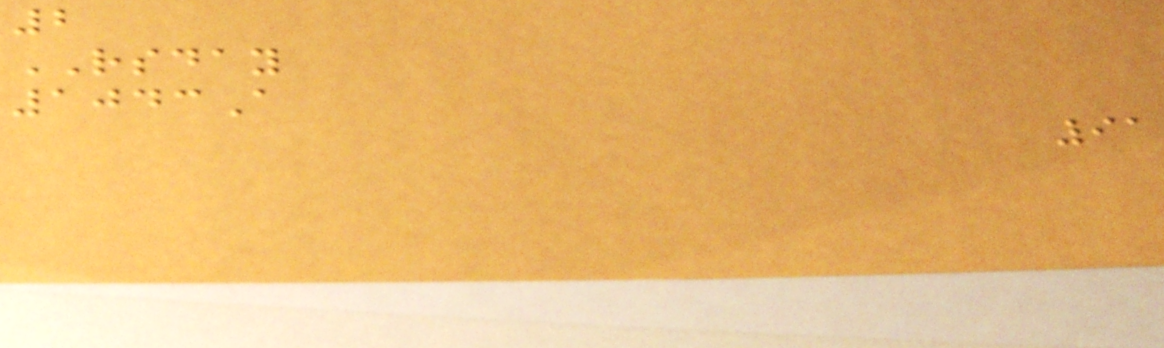2
RSDAY
1043A
91
